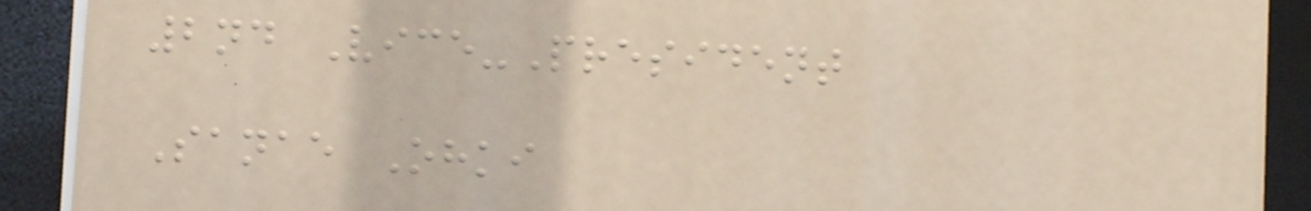2nd Vice-President
Sanae Ohki
